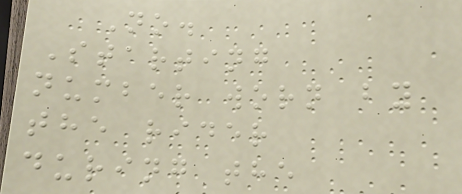No.
Starting
number worn by
the rider
during the
